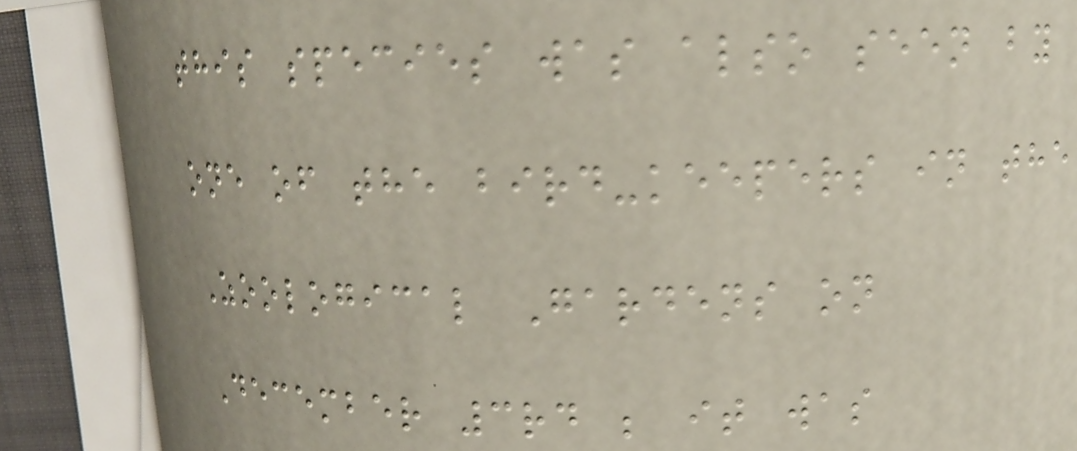this species was also seen by
one of the bird-keepers in the
Zoological Gardens on
December 3rd ; it was
